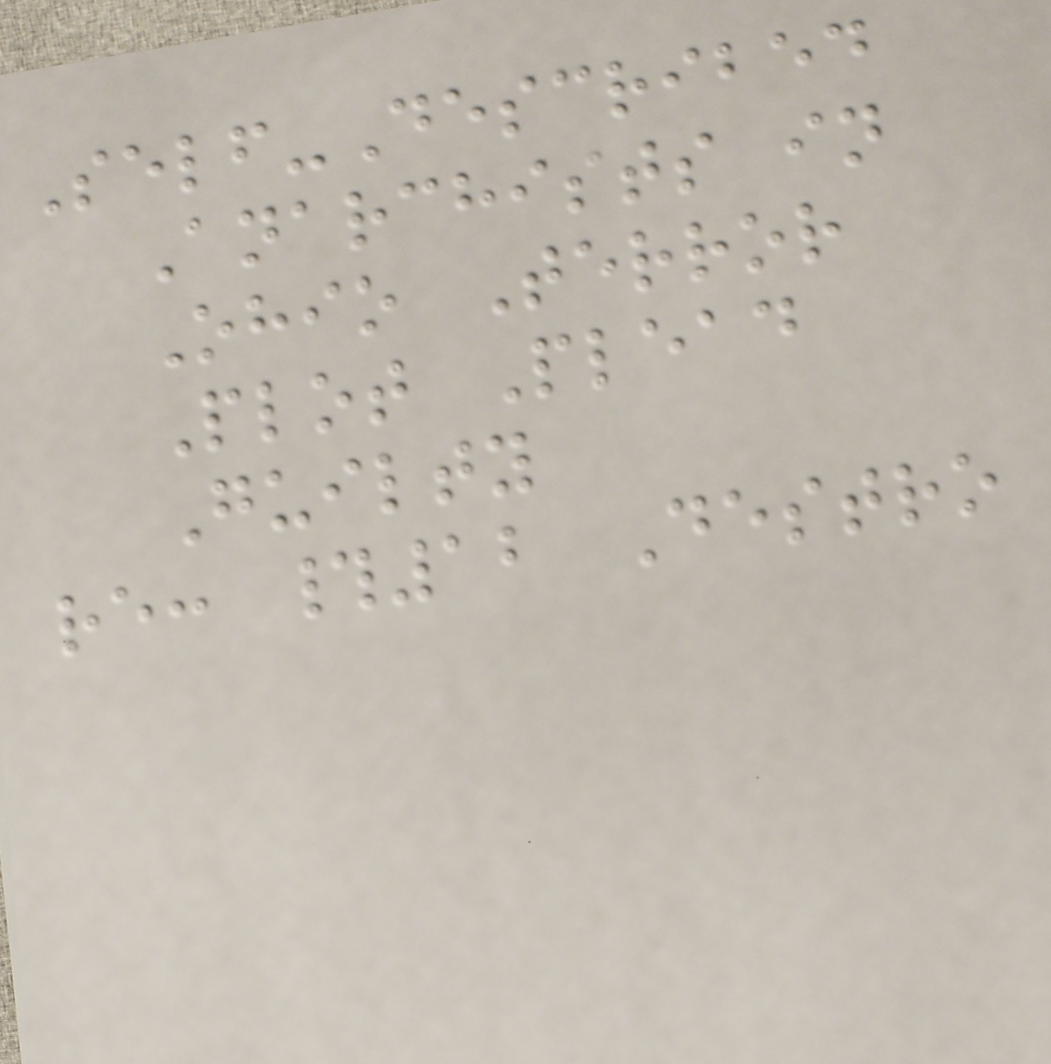Self-Described
Anarchists in
Ohio Terror
Plot Plead
Guilty
re: #12 Destro
